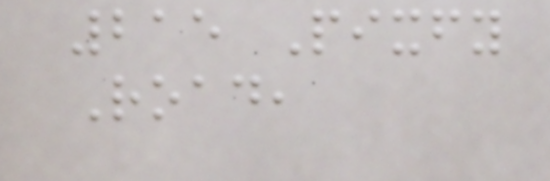215 Pixfy
Road,
